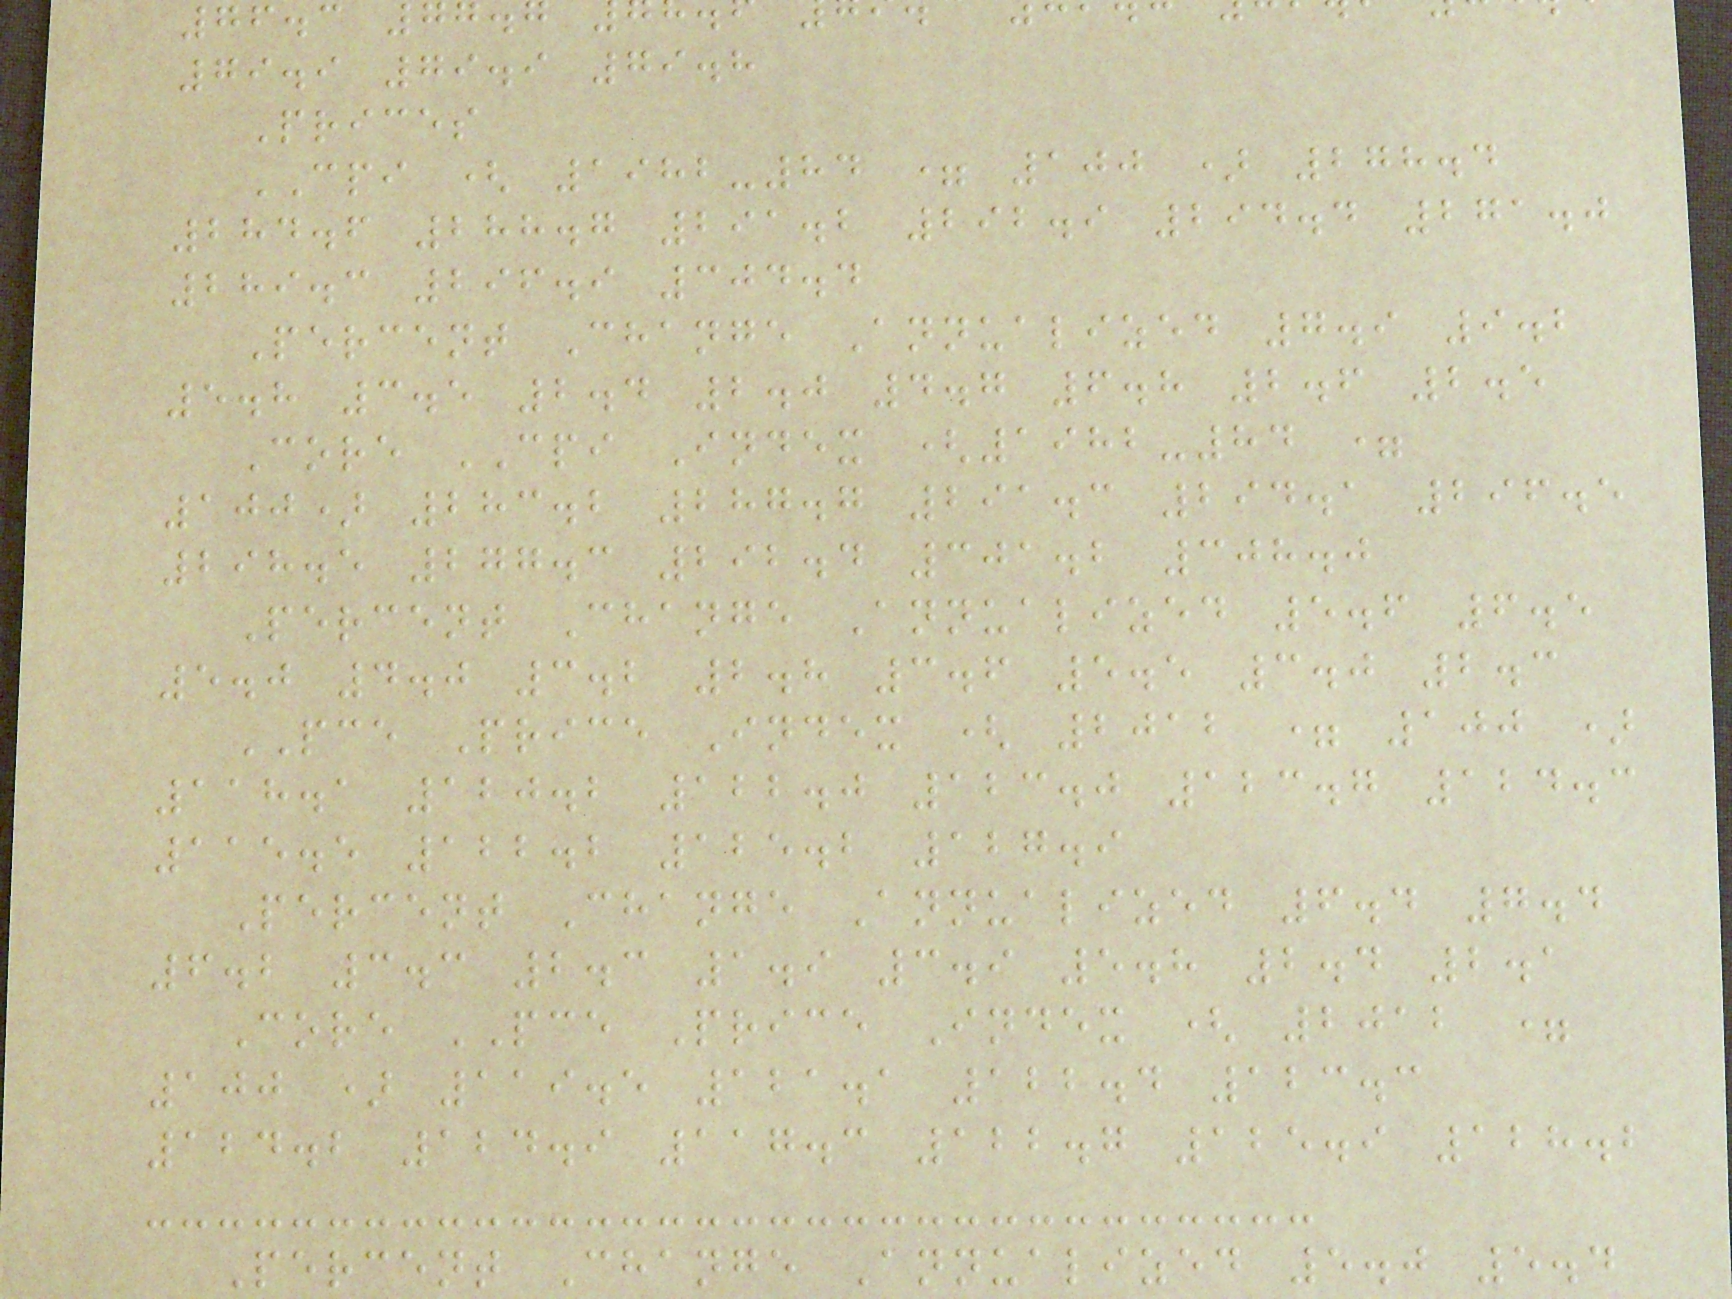79.9 79.9 79.8
Prices
CPI ( 1982-84 = 100 ) 278.4
284.6 288.7 291.2 292.9 294.4 271.0
289.3 296.9 304.4
Percent Change Annualized 7.9 9.2
5.8 3.5 2.4 2.0 4.7 6.8 2.6 2.5
Core CPI Index (1982-84 =
100) 283.2 287.7 291.3 294.1 296.5
298.5 277.3 292.4 301.2 308.0
Percent Change Annualized 5.6 6.5
5.0 4.0 3.2 2.8 3.6 5.5 3.0 2.3
PCE Price Index ( 2012 = 100 )
118.1 120.2 122.0 123.0 123.7 124.3
115.5 122.2 125.2 127.9
Percent Change Annualized 6.4 7.4
6.2 3.3 2.3 1.9 3.9 5.8 2.4 2.1
Core PCE Price Index ( 2012 =
100 ) 119.5 121.1 122.4 123.3
124.2 124.9 117.3 122.7 125.9 128.2
Percent Change Annualized 5.0 5.4
